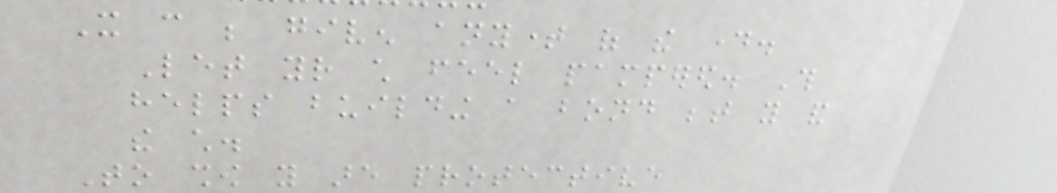It can be given anytime of the day.
Let your child feel pampered. This
helps building a bond between you and
the child.
To show you are protective
